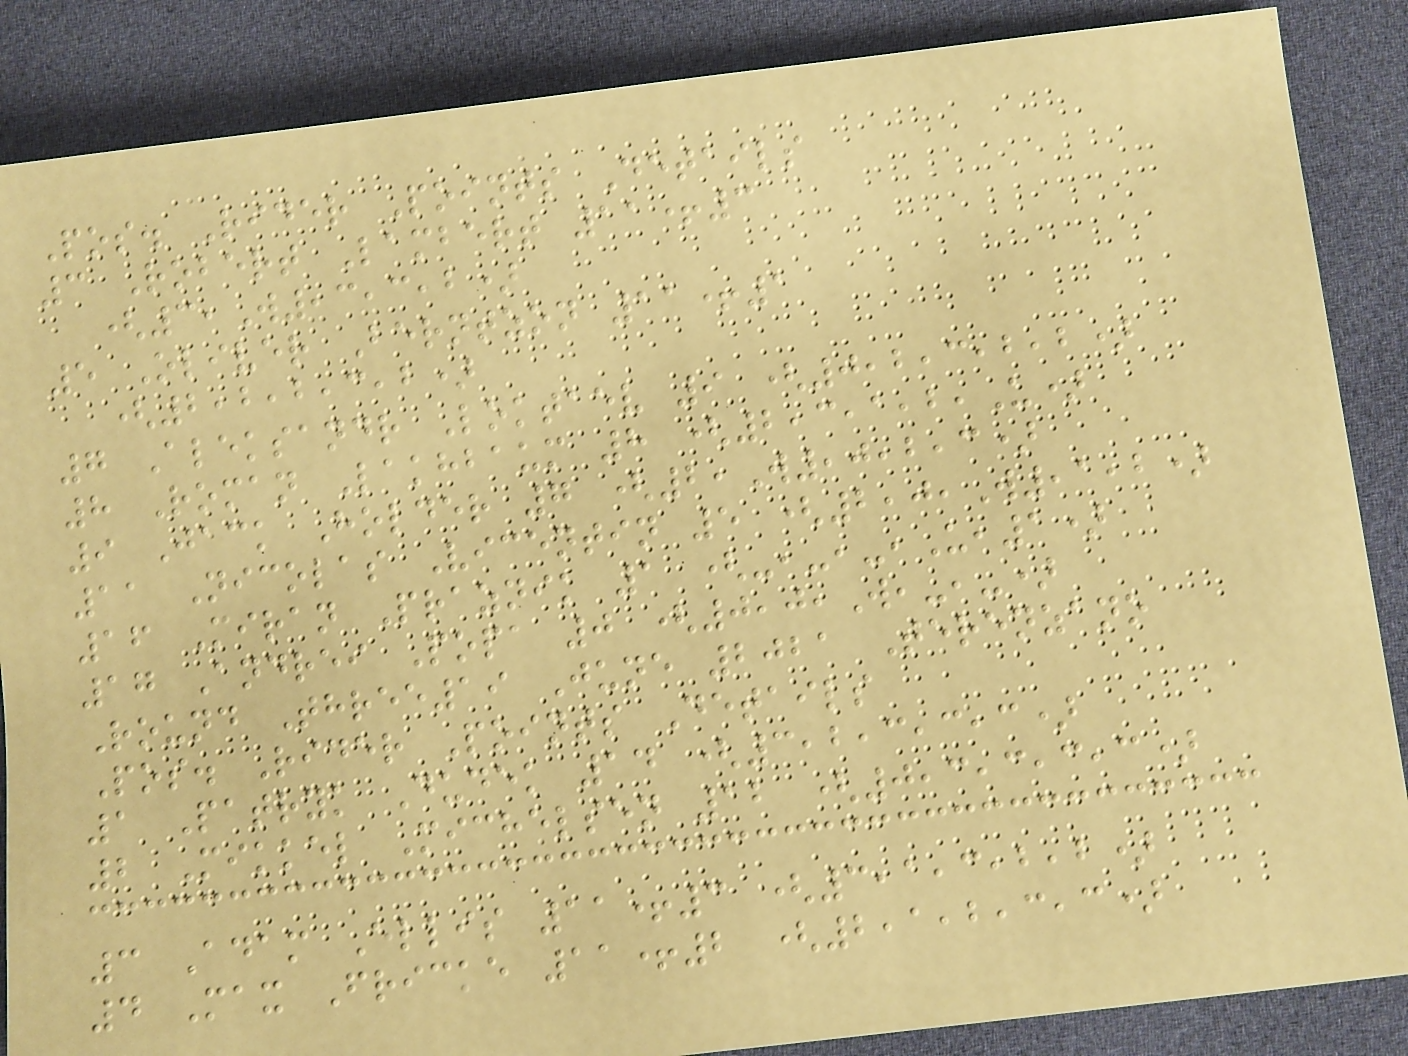Pos. Rider Points Details
3 Robert Lambert 11+3
(3,W,3,3,2)
5 Oliver Berntzon 11+1
(2,2,2,3,2)
7 Aleksandr Loktaev 9 (0,2,3,2,2)
8 Roman Lakhbaum 8 (2,3,1,2,U)
9 Jack Holder 7 (2,W,0,2,3)
11 Nicolas Vicentin 5 (2,0,W,1,2)
16 Miran Praznik 1 (-,-,-,U,1)
17 Andrei Popa 0 (0,0,W,-,-)
Round Three19 June 2021 Terenzano
Pos. Rider Points Details
1 Patryk Dudek 14 (3,2,3,3,3)
2 Mikkel Michelsen 12 (0,3,3,3,3)
3 Adam Ellis 11+3 (3,1,3,2,2)
4 Max Fricke 11+2 (2,1,2,3,3)
